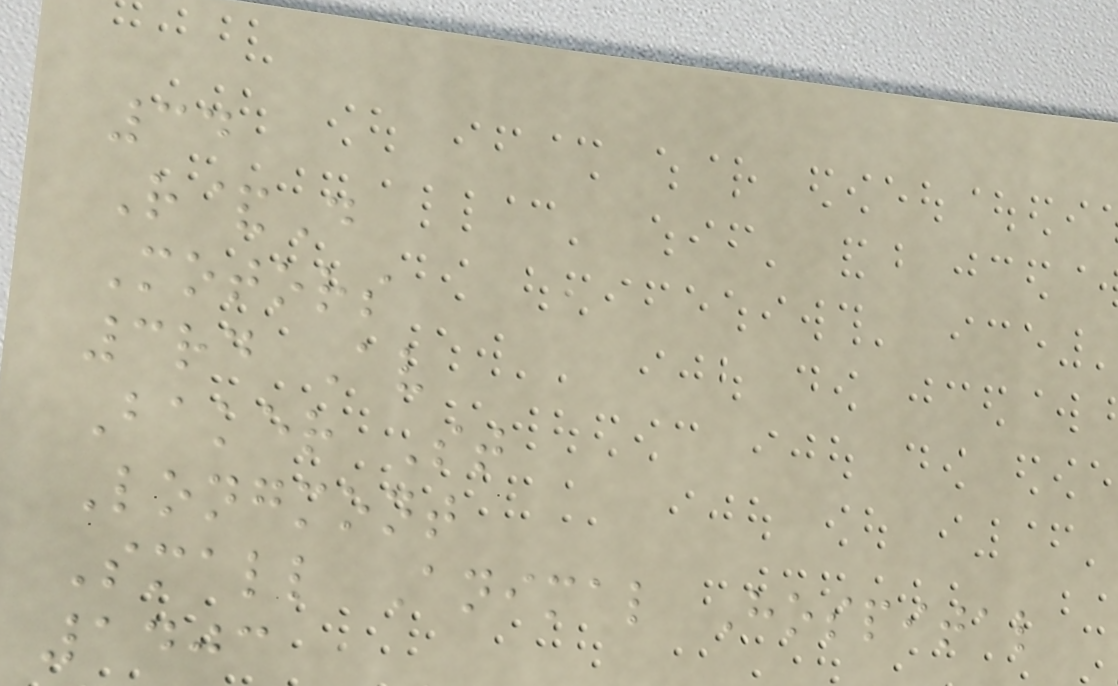34
R&D
Motors
3rd Av
Baker St
Longmont
Small Animal Hospital
1403
